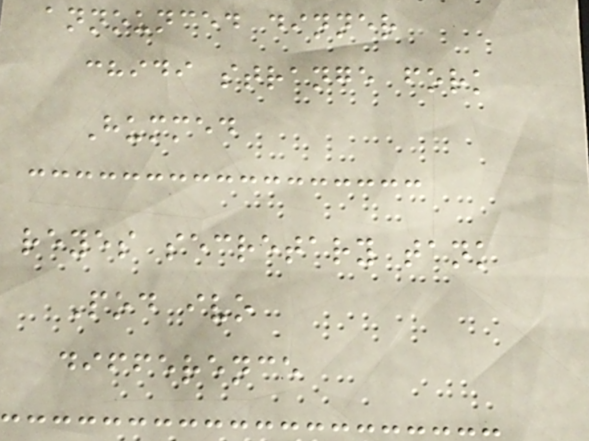announced dinner
chidi strange fork
Hummed
reyes secretary tank
Pod ivo
difference
